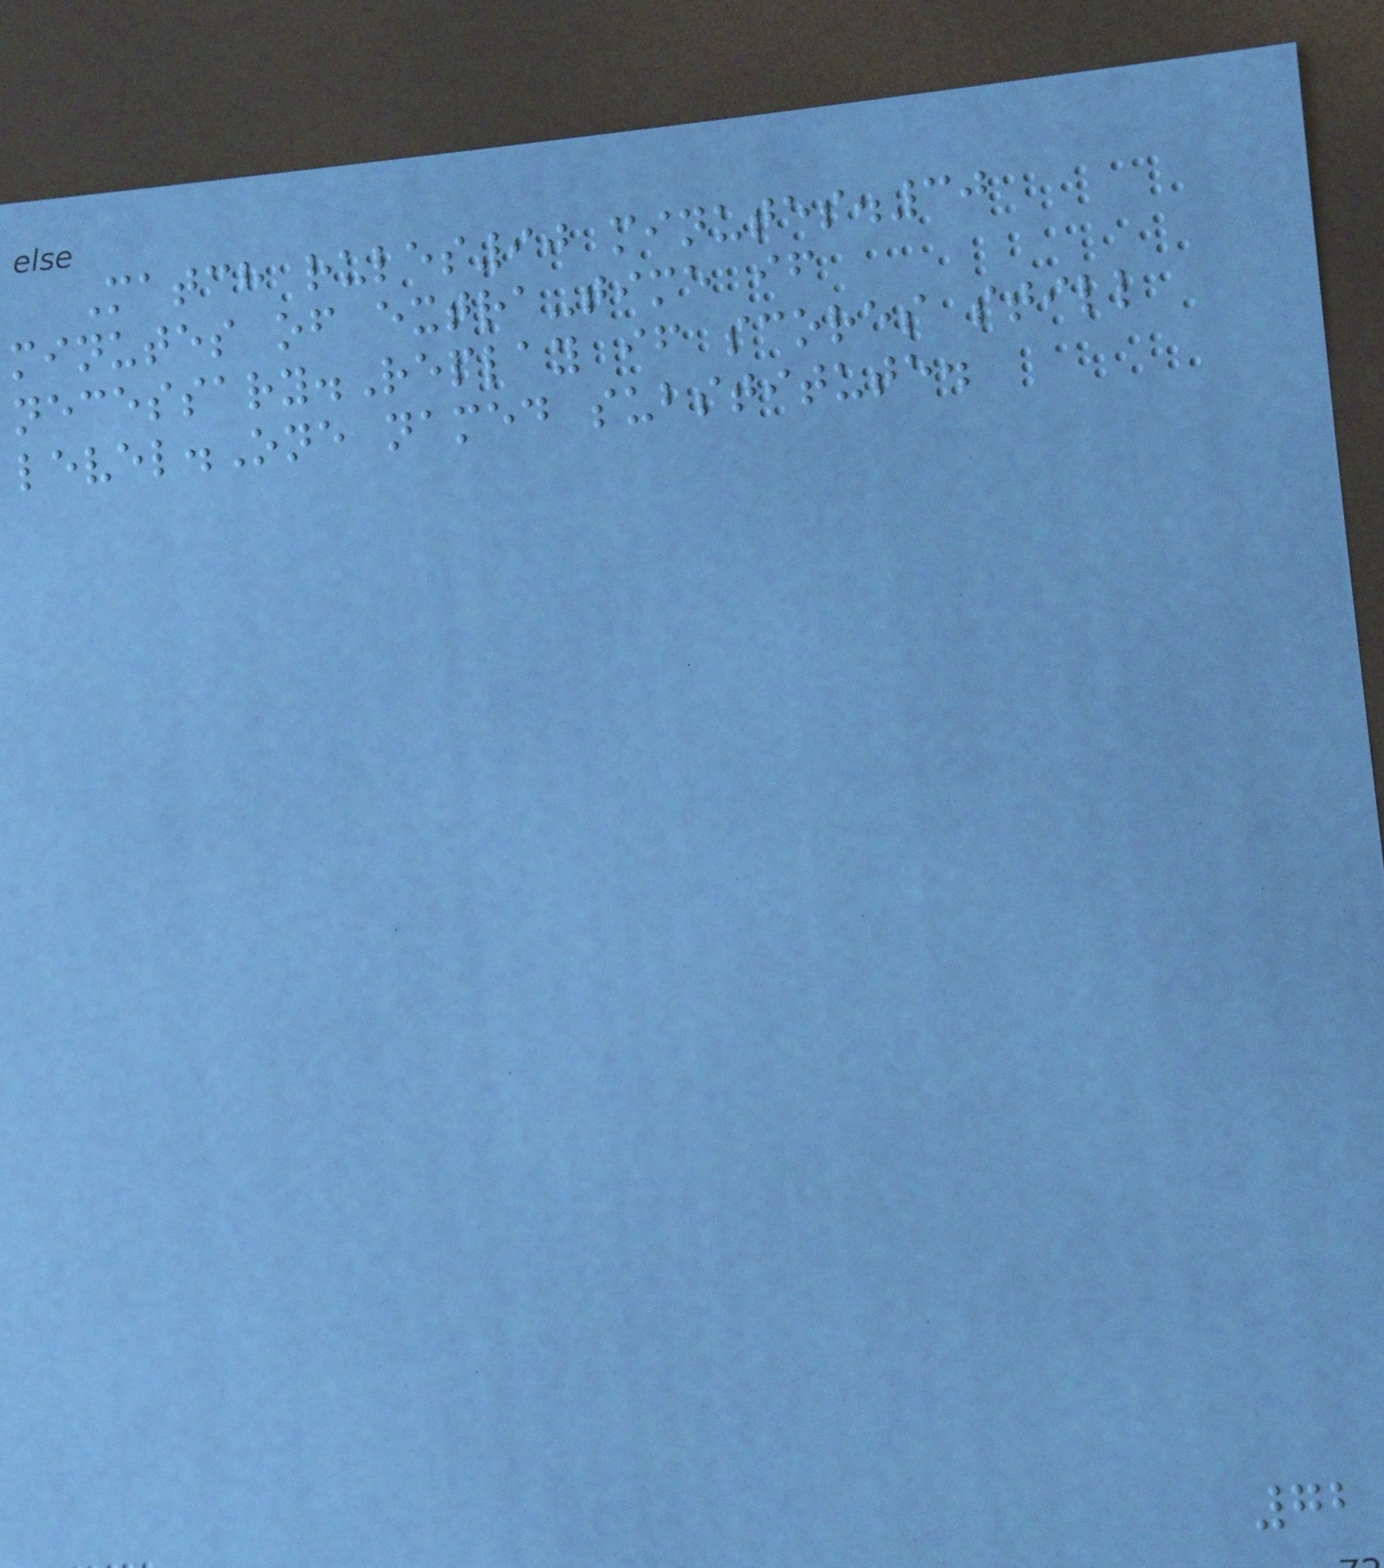Match rules90 minutes.30
minutes of extra-time if
necessary.Replay if scores still
level.One named substitute.
72
